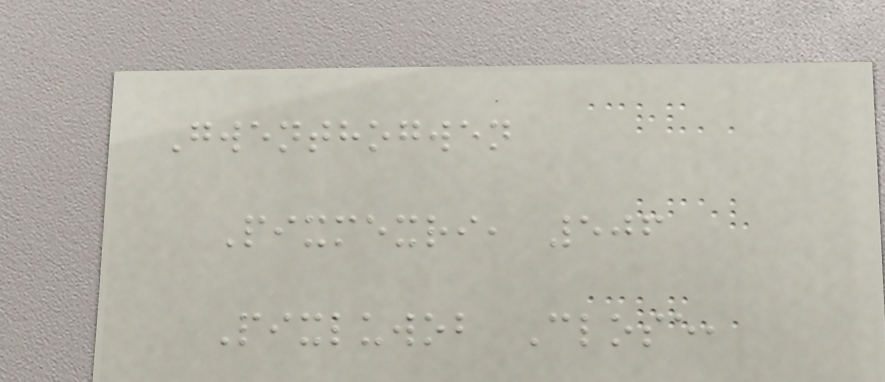Gwenthogwen
Pixmexri, 506
Pixluwob Close,
